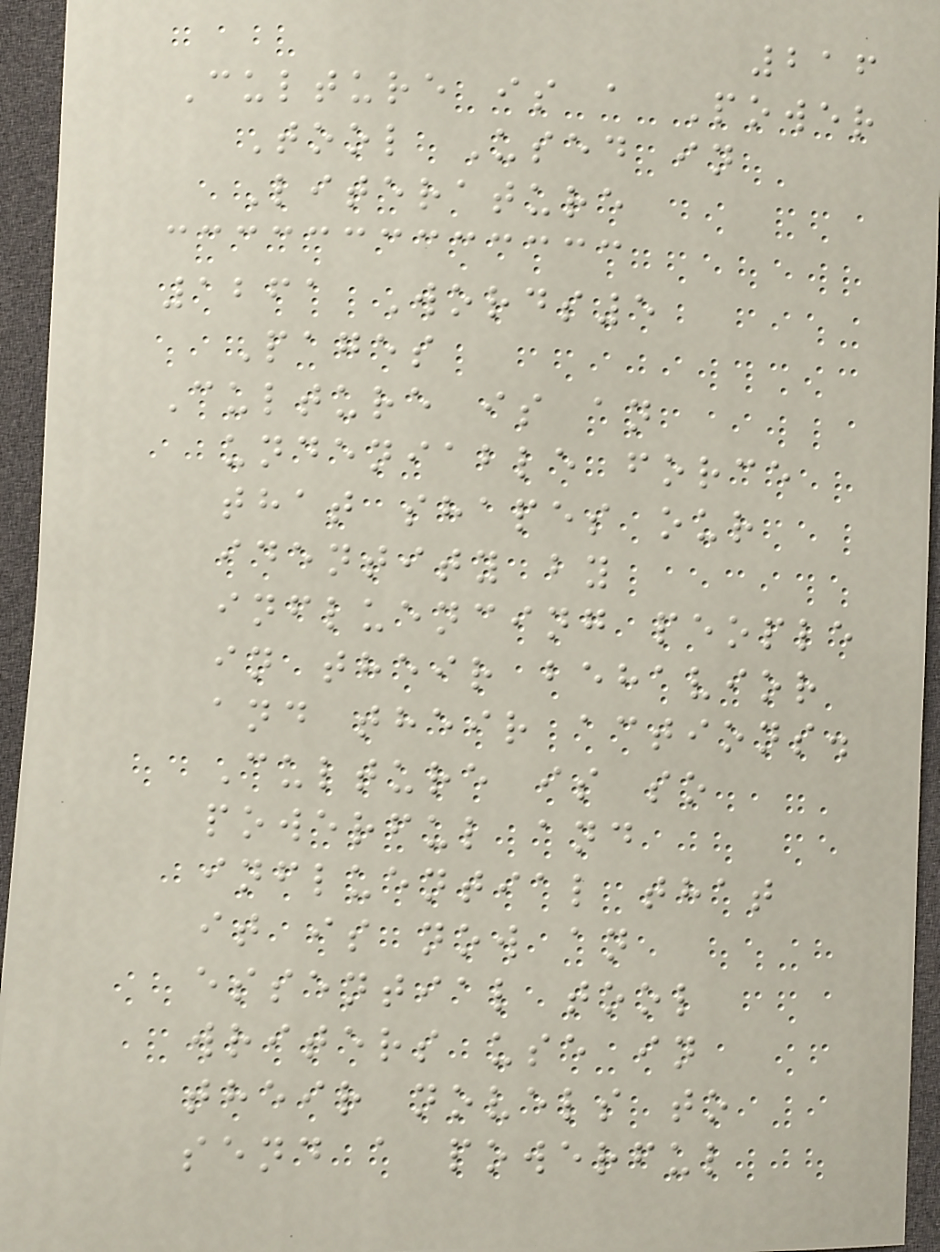216
Culture is a Power
Tool Used in
Literature
1261 Words5
Pages
Culture is an
undeniable force
that shapes our
identity by
influencing people
in their behavior
and their actions.
Culture is so
powerful and
influential that
it is now an
essential tool
writers use in
their novels to
send a powerful
